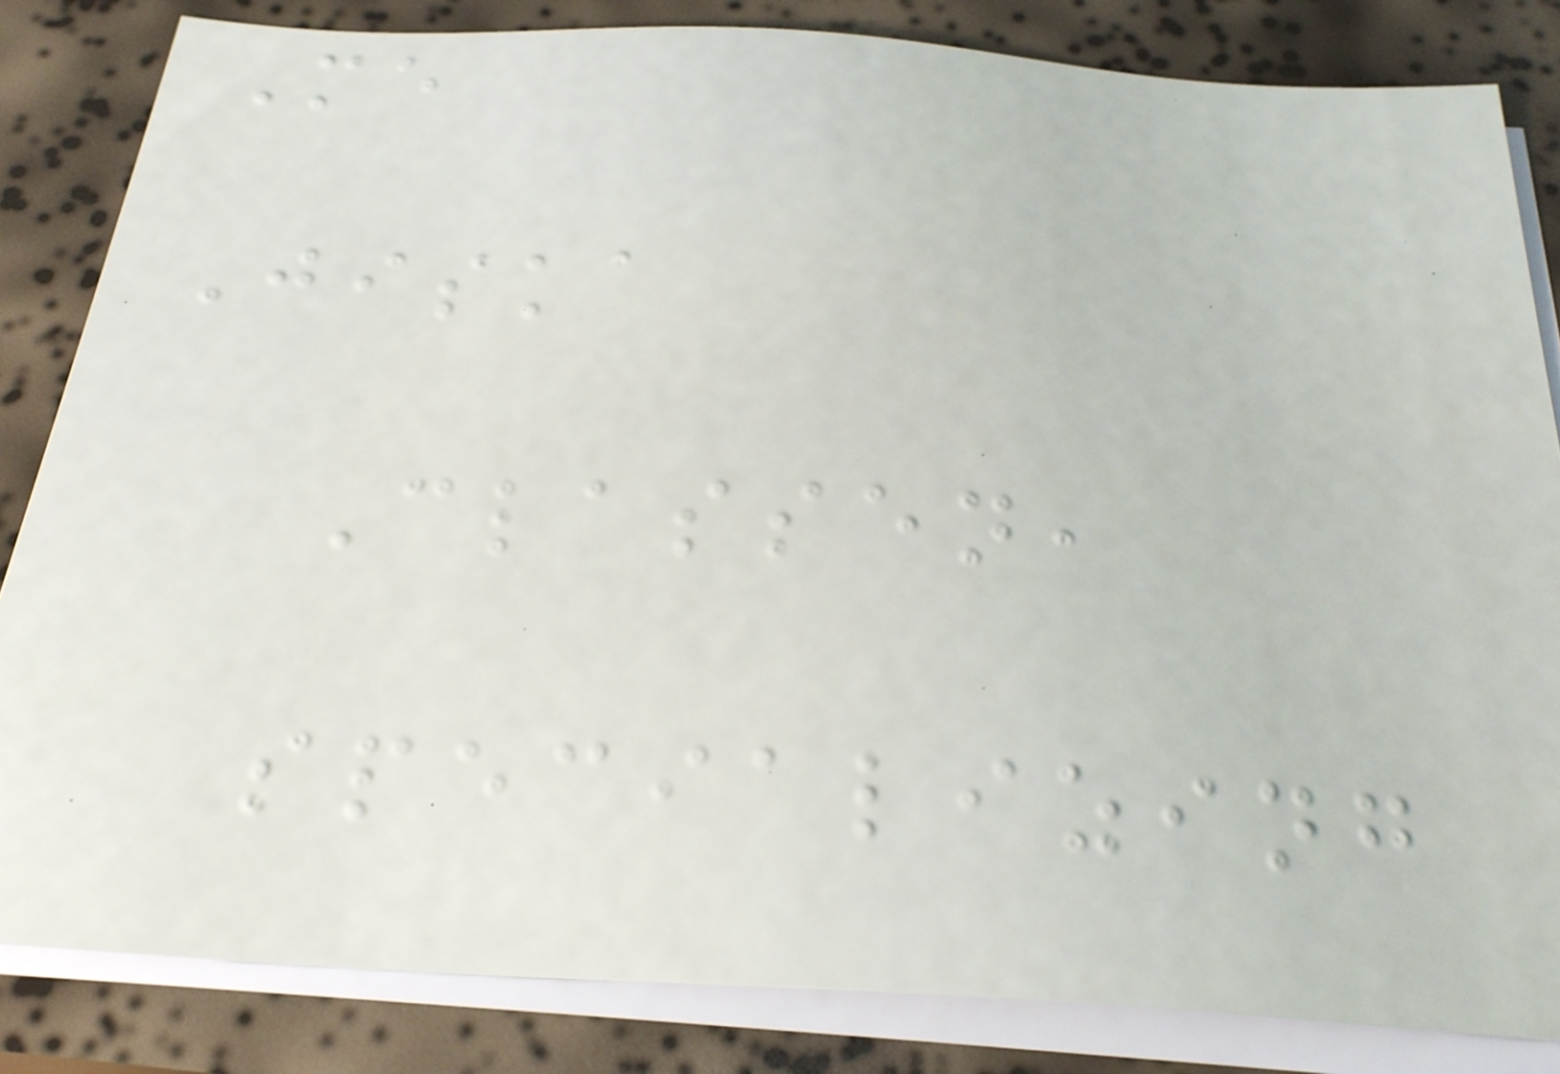Me
Jiska
Classen,
specializing
